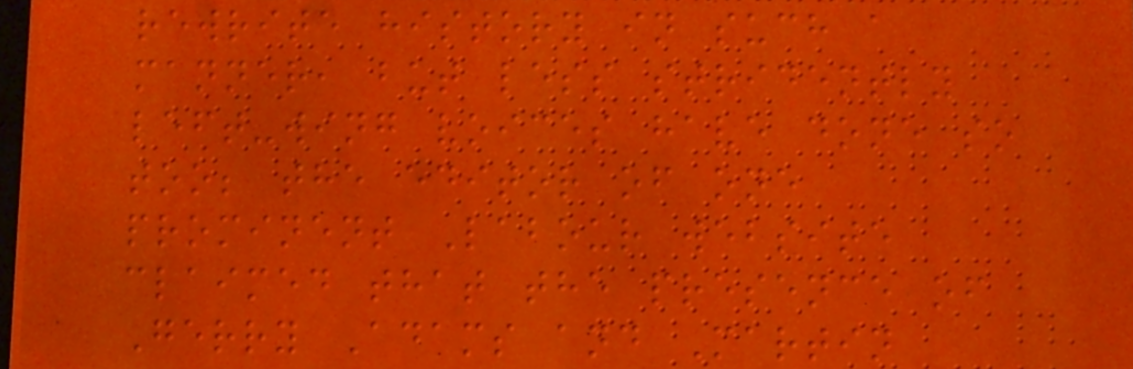rewrite history in such a
manner, but less stridently
left-wing voices have done so
too; the editor of one
prominent Labour website
claimed that the presence of
Gerry Adams and Martin
